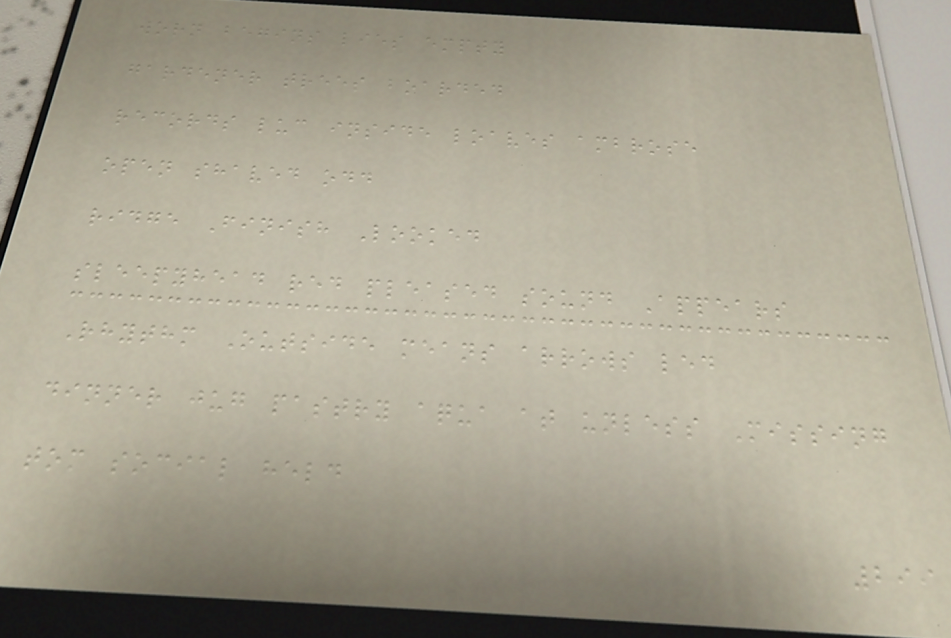worn begins lies empty
gardener trees boarded
records luc inside loaves ambrose
open shaved odd
ridge Finish Looked
sleepyhead red pleased sound Appears
Rhythm Outside means arrows led
dinner jug pastry aqua at unless Missing
tom social held
299
